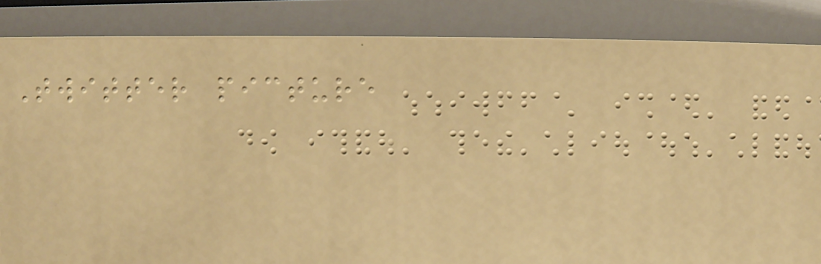Twitter picture
